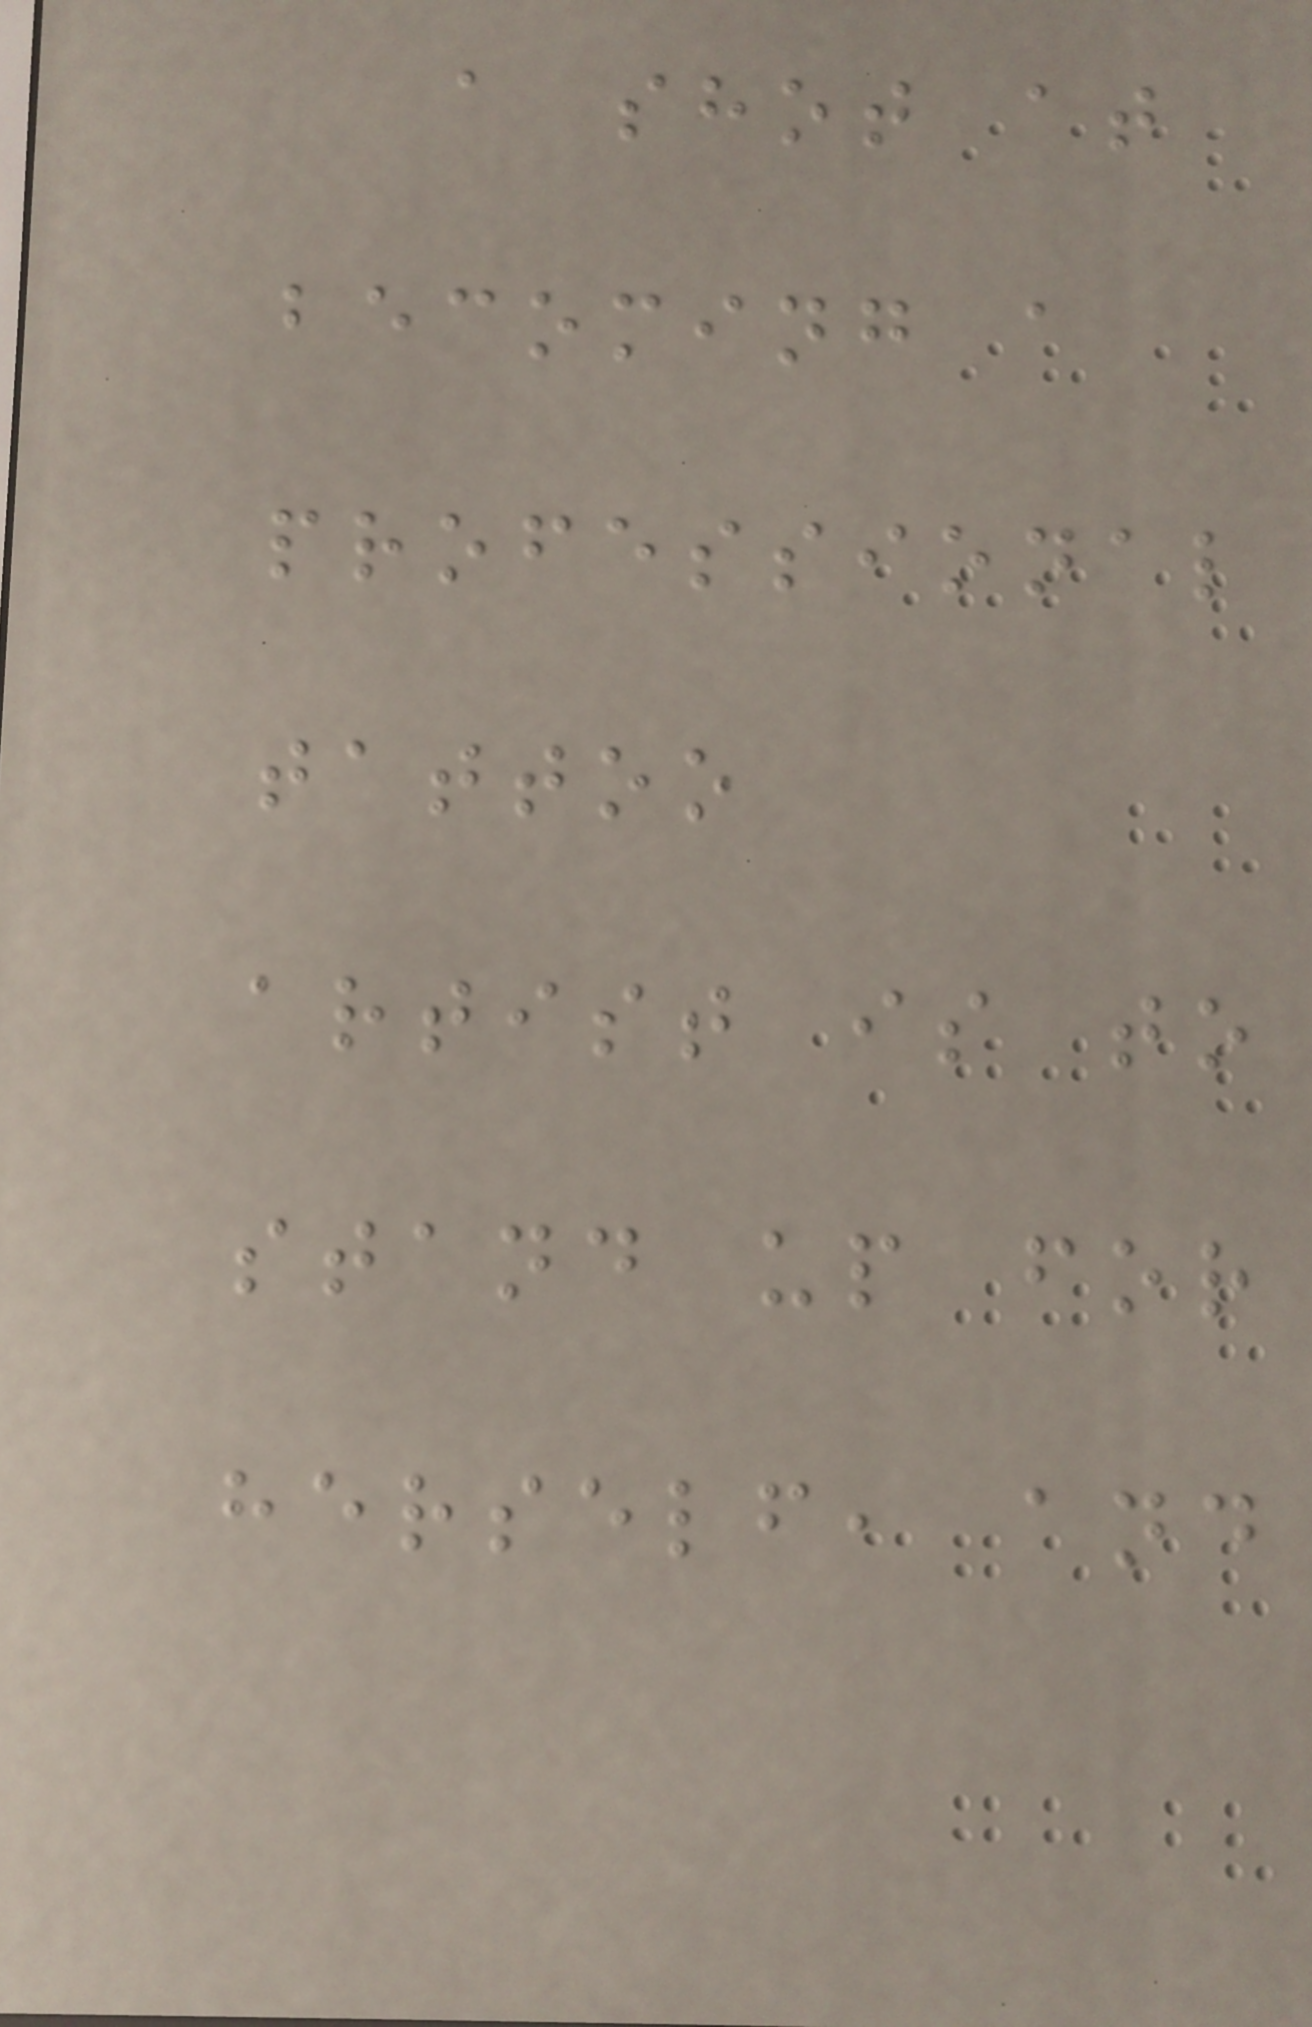a shot at
becoming a
professional
tattoo
artist is to
stand up for
herself, and
